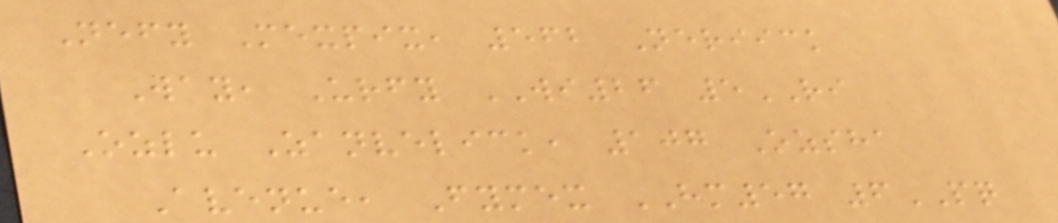Nefy Mexpix, 562 Neriick
Way, Urfy WI26 5RI
Ozlu Zanvelick, 107 Ozsha
Avenue, Fymex HM57 6PQ
